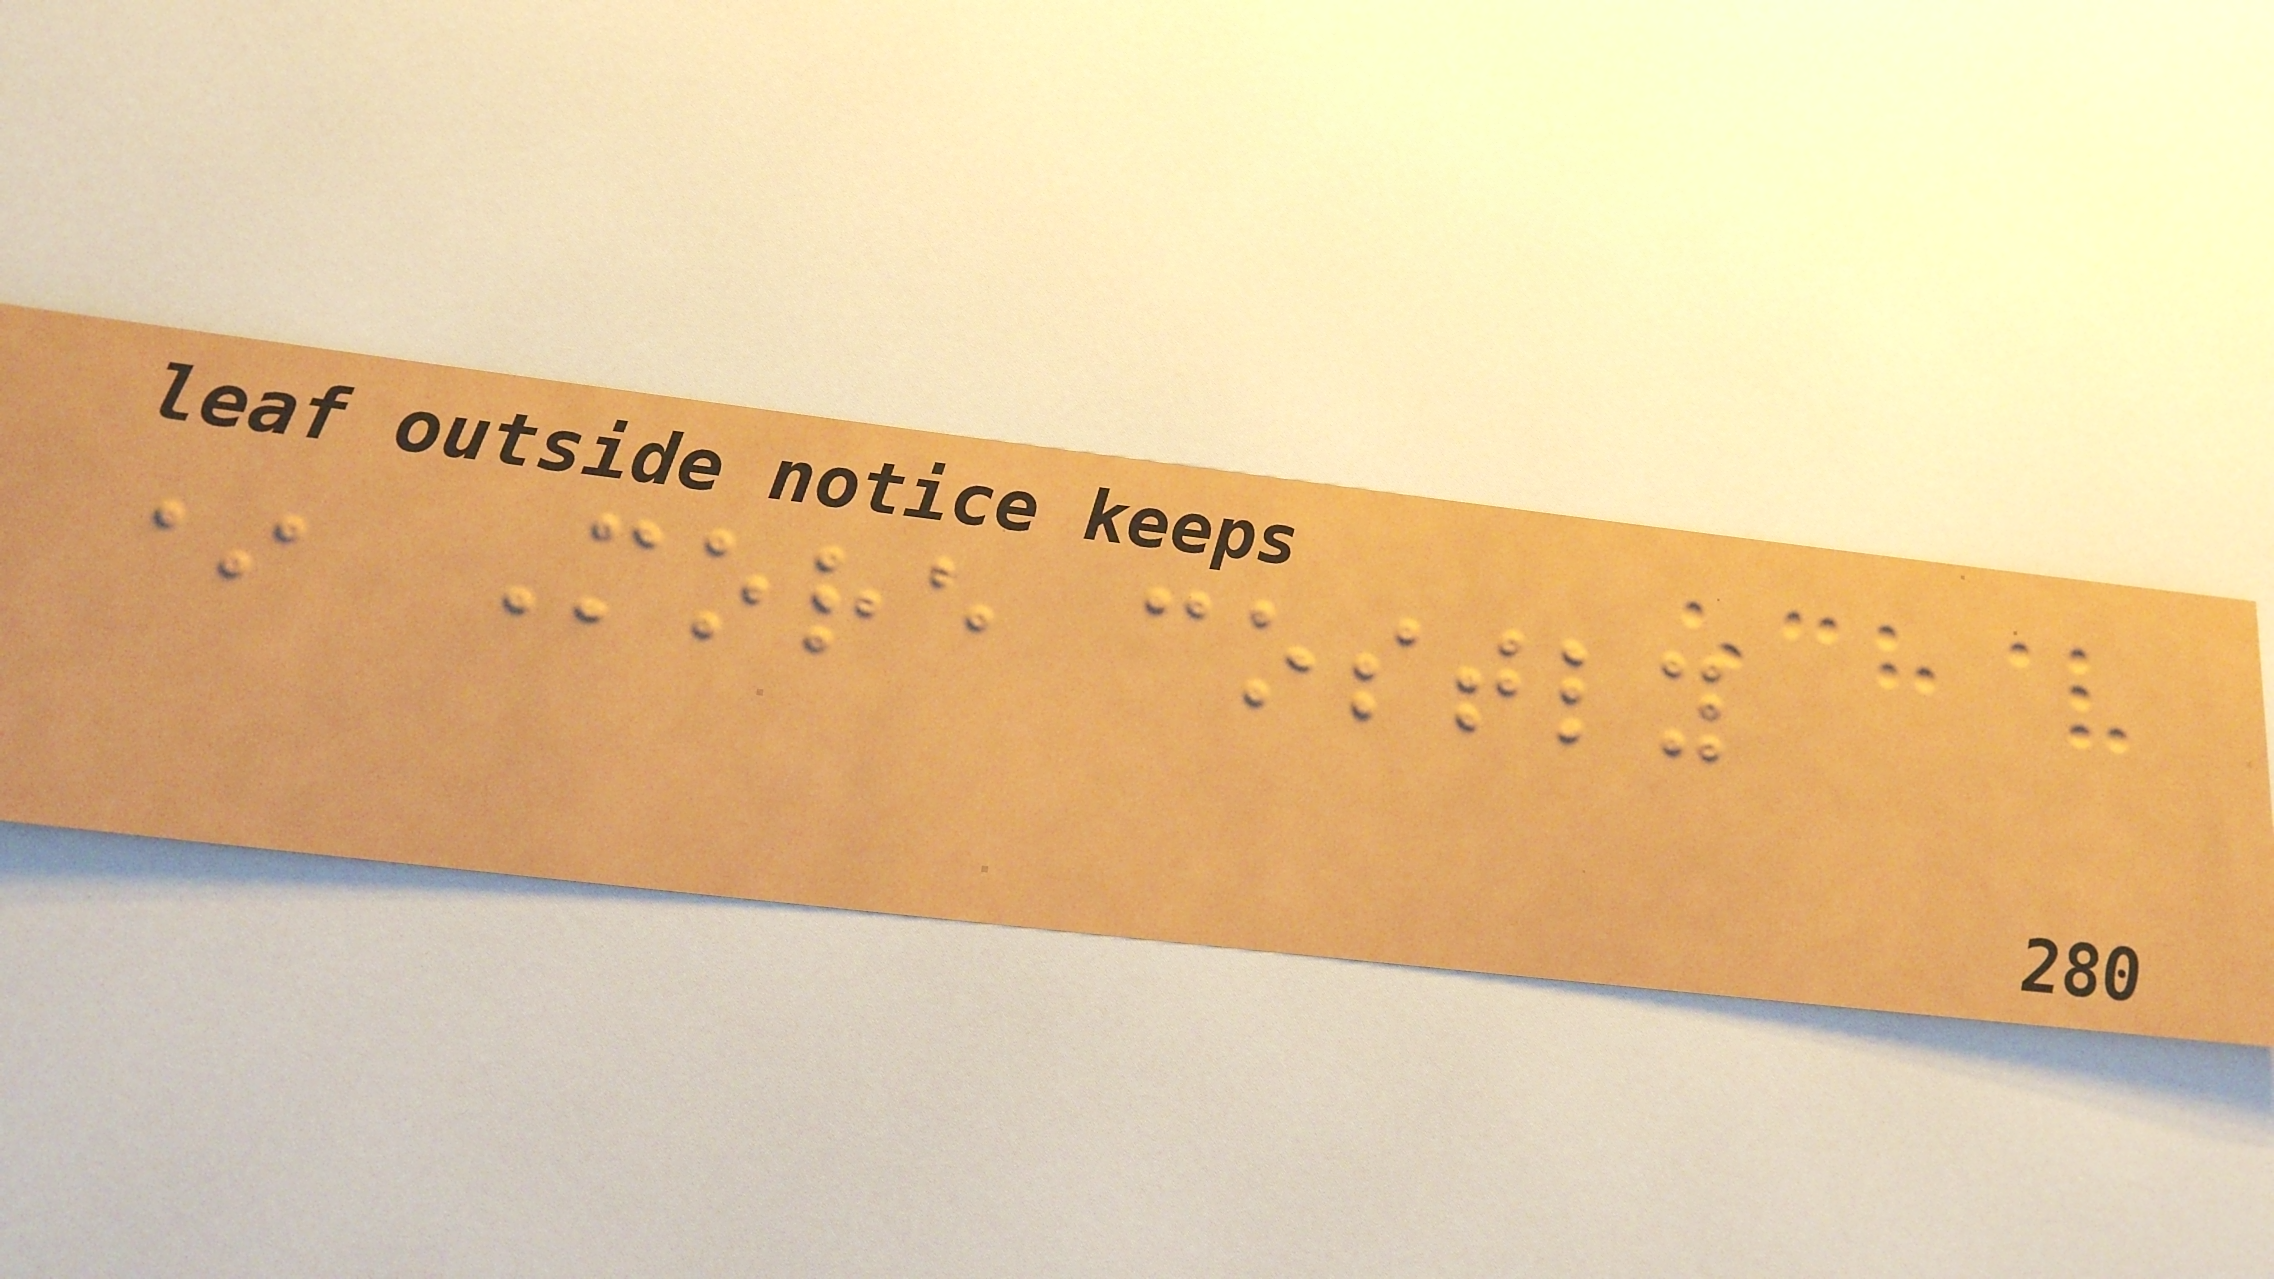* More costly
